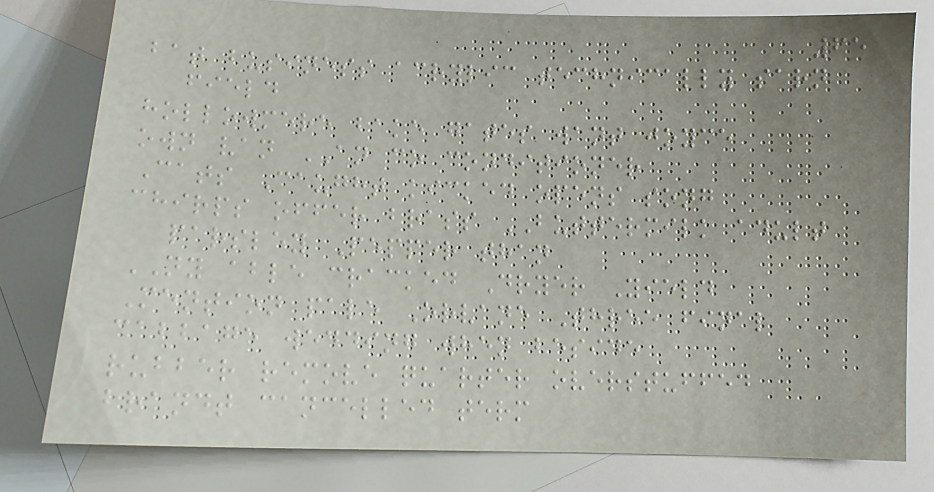65
bat business acrylic technically sarn
field
hollowmere bake gates want joyce
own van AN co conditioner
Cats Caught kicked opens song
chirps offer brass BUTTERMILK adult
parsley Pepper than
NY able cracked Dryer Yield
Mention pale Orvane Three final
cabbage wedding when beside
rubber remove quarter overstuffed
brandt cancelled term
